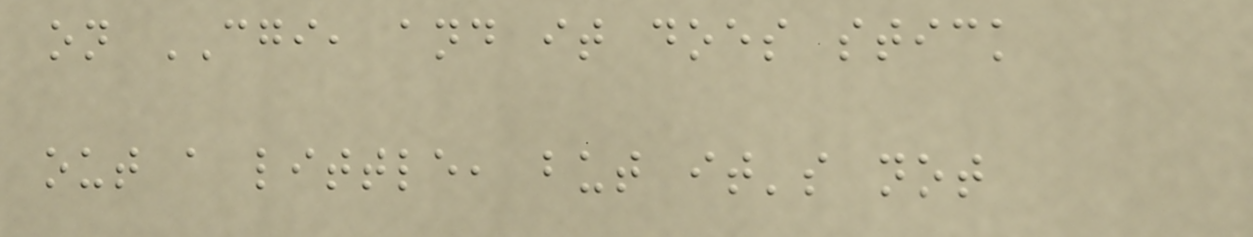on CGI, and it does stick
out a little, but it's not
